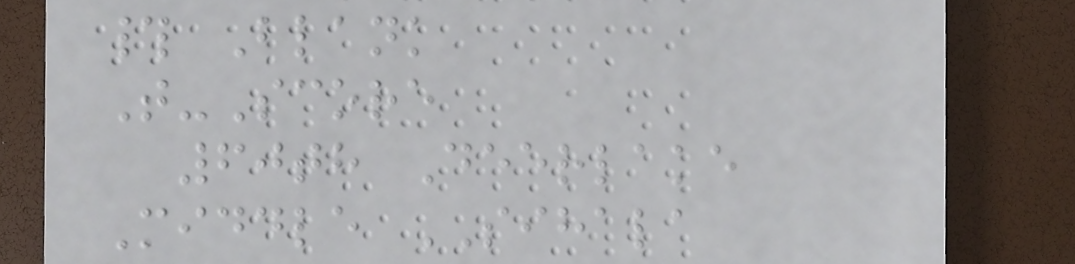# Blank
T-Score
60th Deerlake
Middle SIHALA
